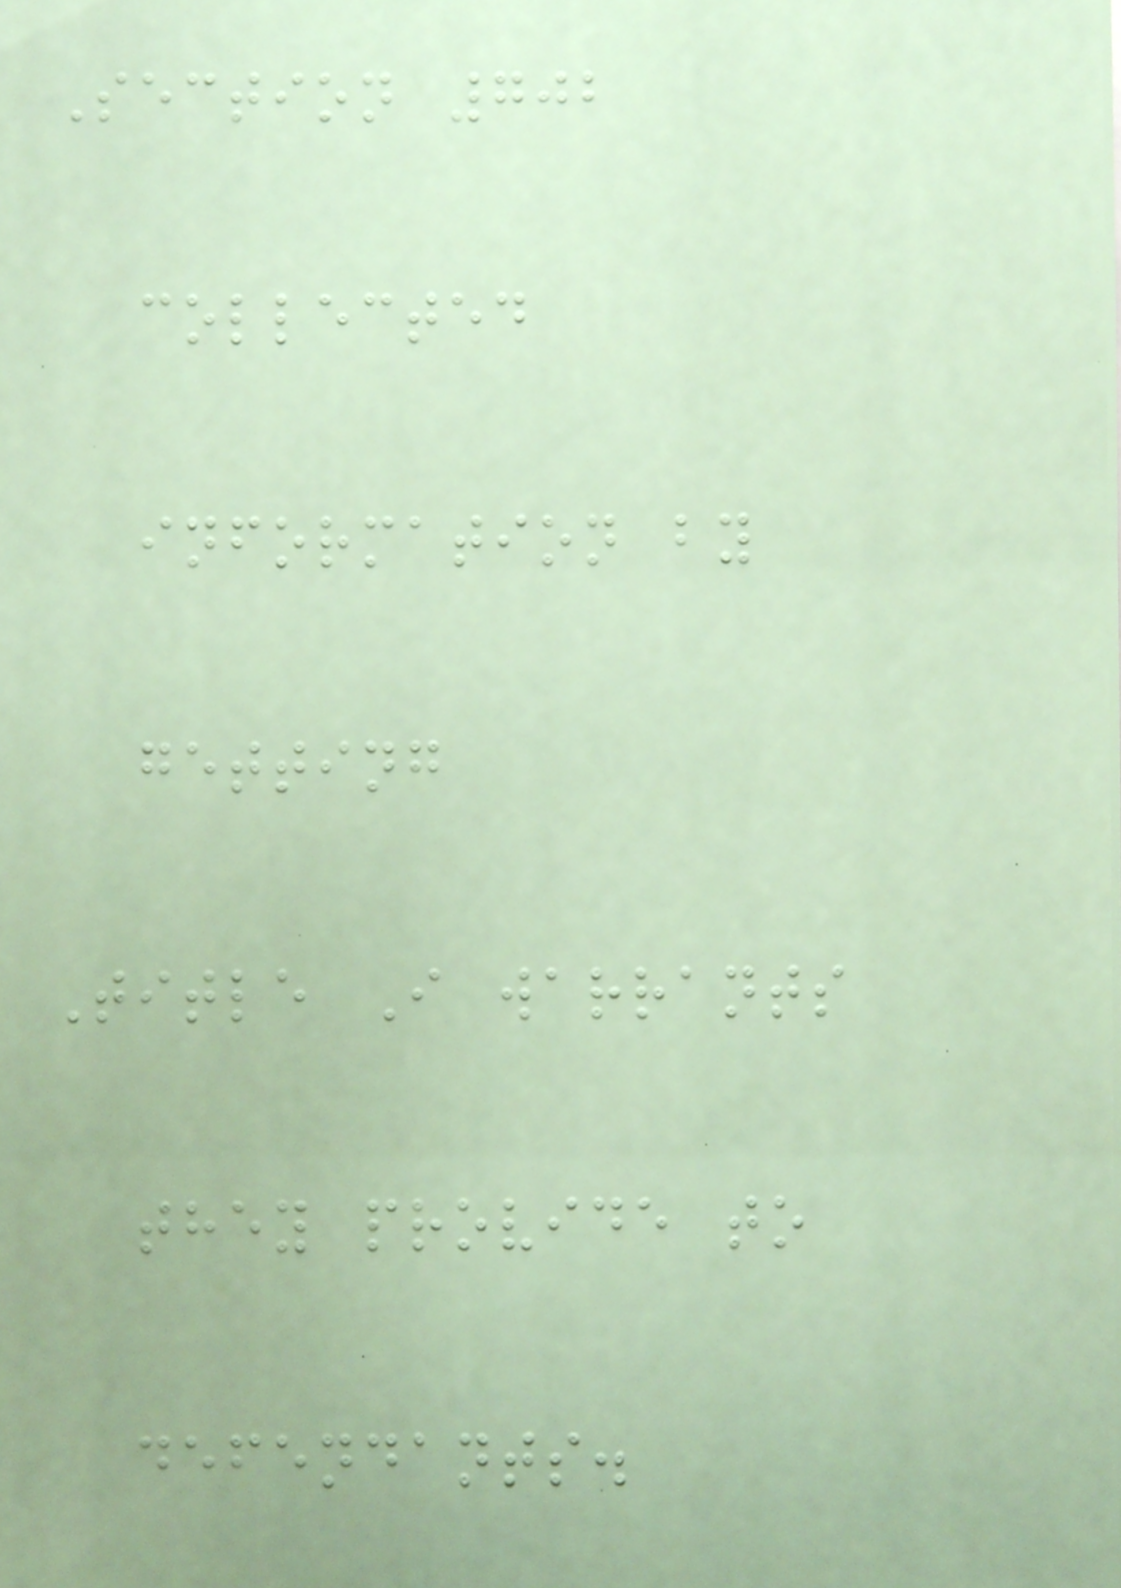Section 702
collected
information by
getting
Title I warrants
they provide to
defendants.
